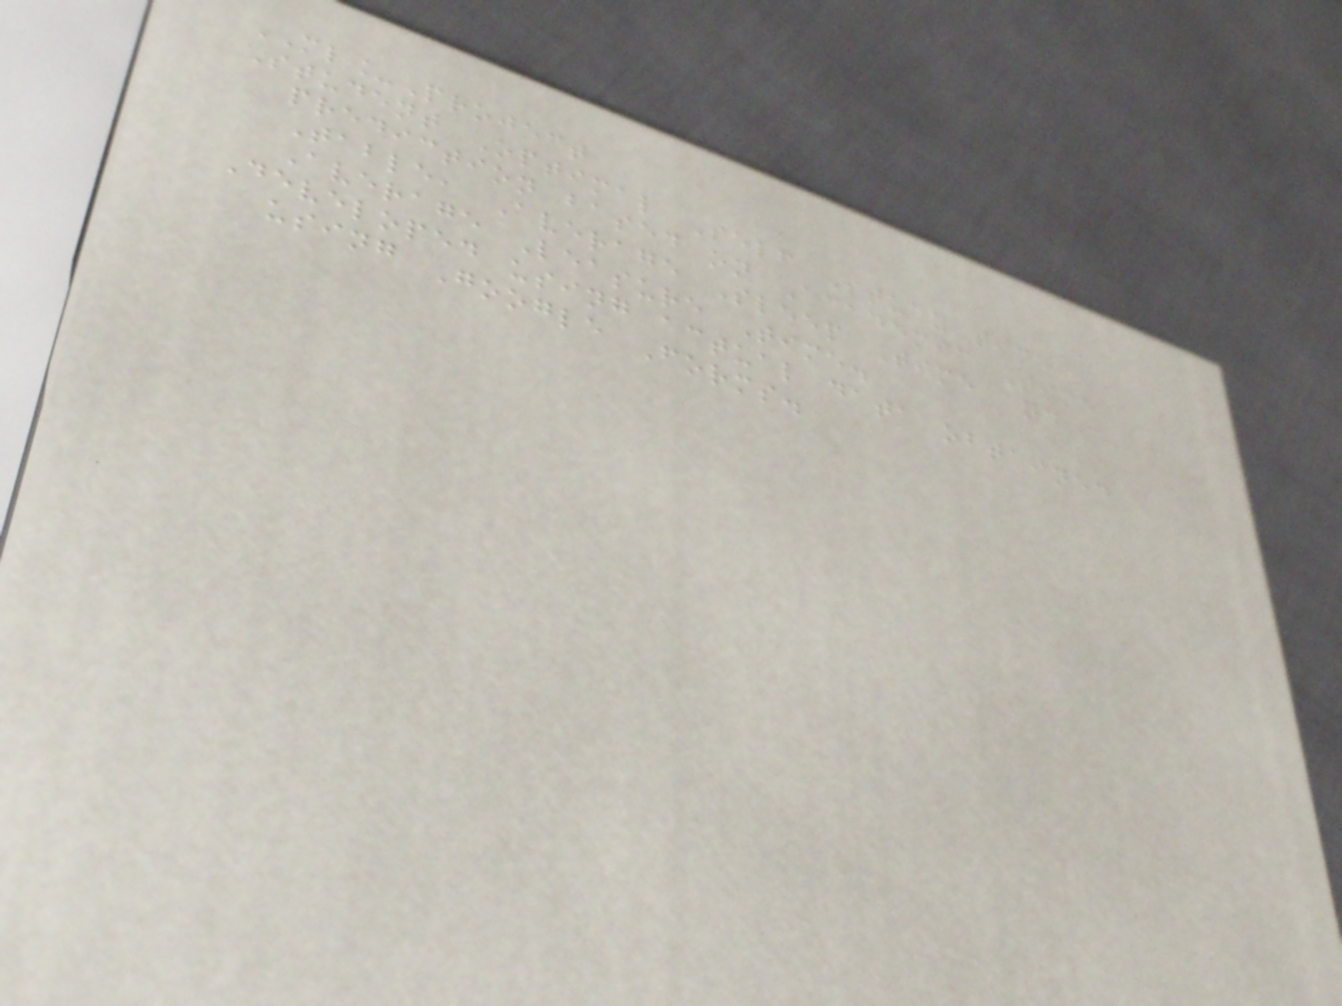ML_Project
Student Optimal Self Study time
prediction based on Academic Time
Table, Average Sleep Time and
Average Leasure Time.
Developed using actual data obtained
using Google Forms.
